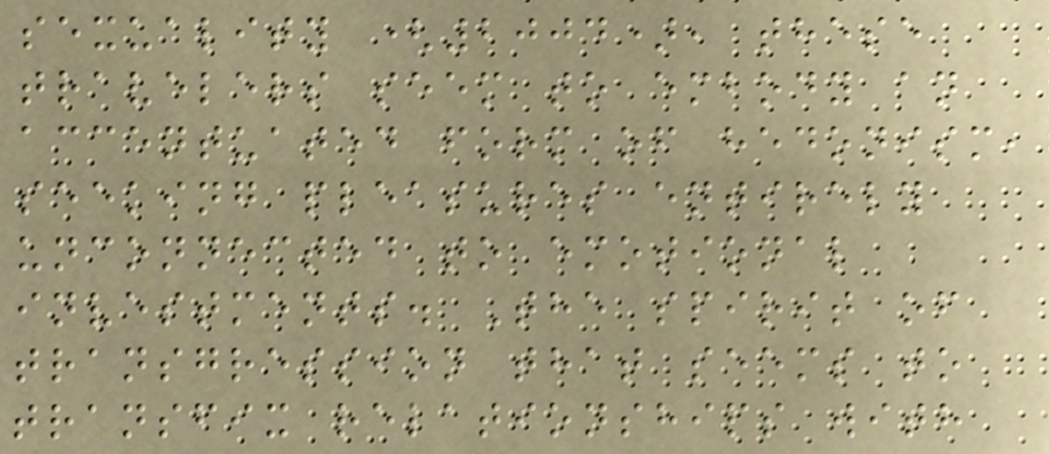sexuality (2004), these
travelers seem to embody an
accentuated form of hedonism,
seeking pleasures entirely
unconnected to emotional
investments. The spirit of
transgression that seems to
transfix relationships with
